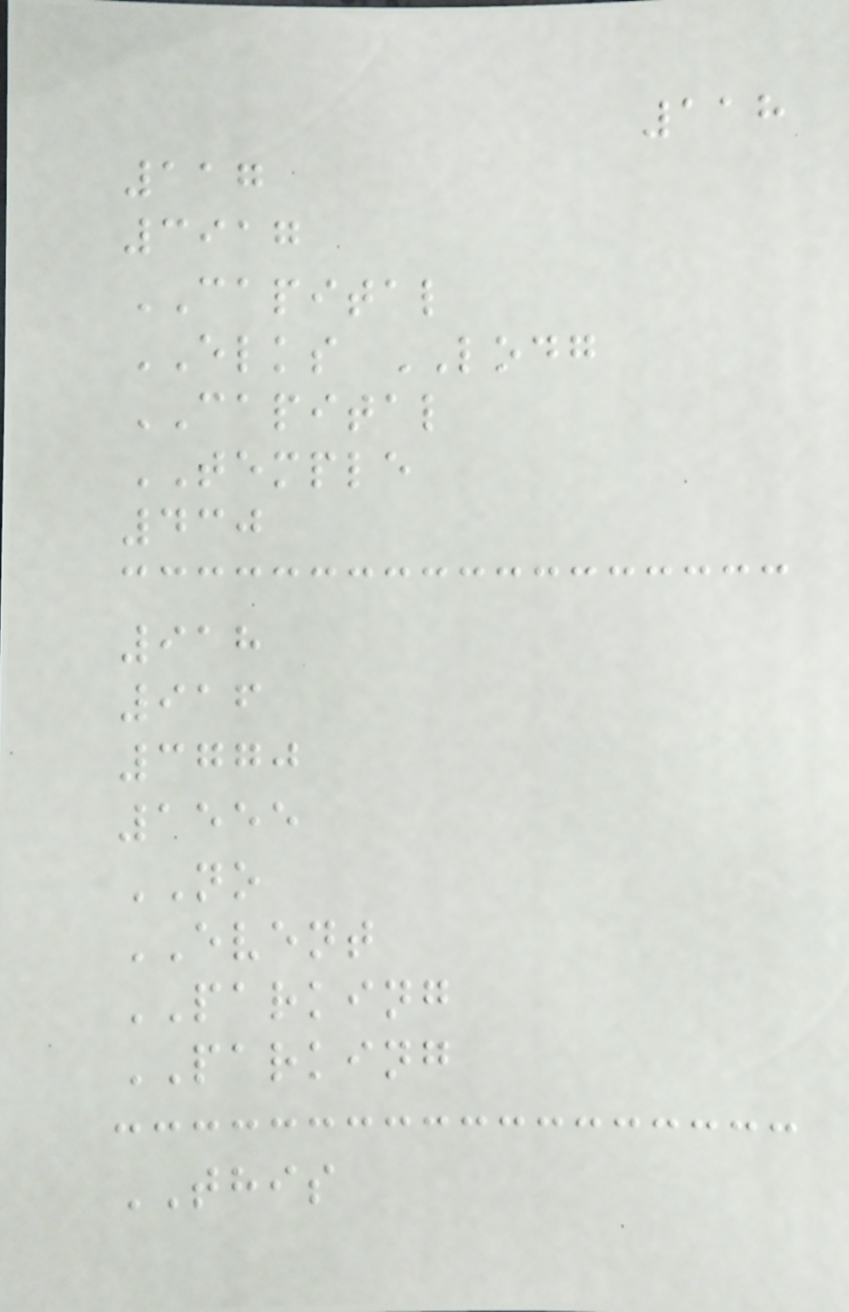118
117
3917
CAPITAL
ELKS LODG
CAPITAL
TEMPLE
430
918
916
3770
1555
NO
EVENT
PARKING
PARKING
THIS
